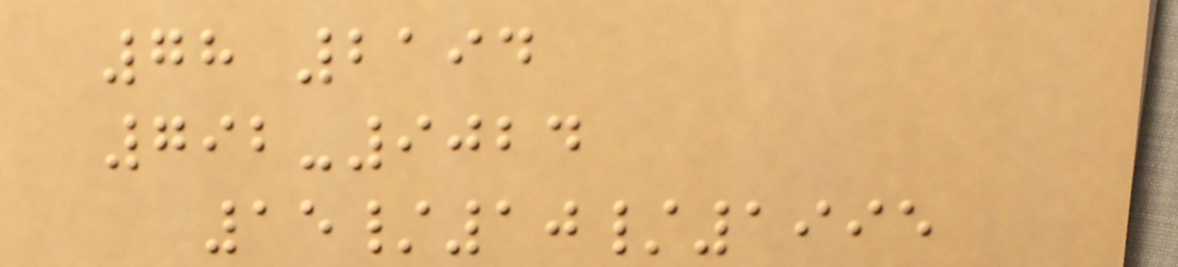78 2194
792-9024
15/10/1995
